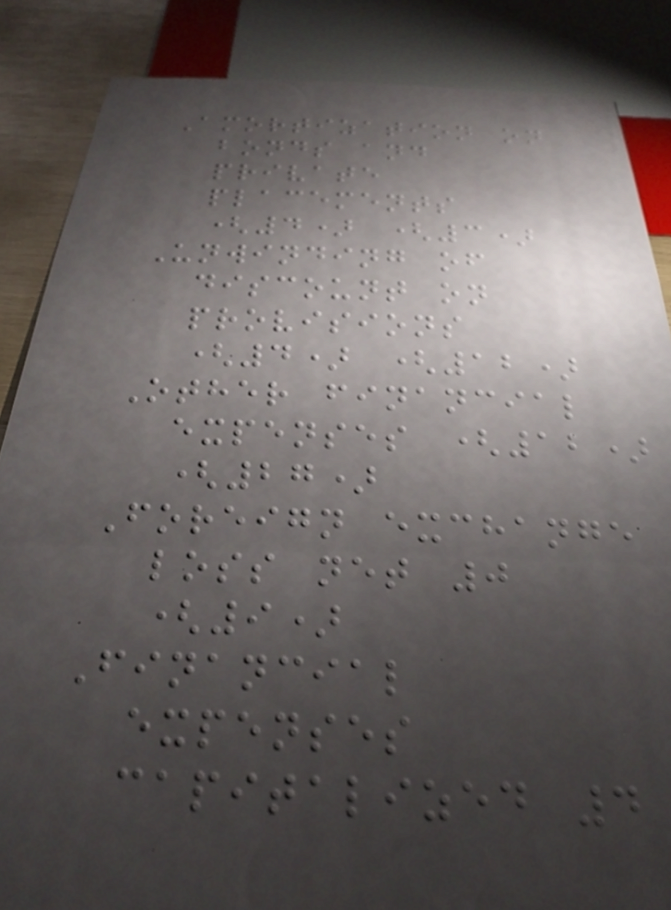Amortization on
bonds and
private
placements
(4) (3)
Unwinding of
discount on
provisions
(4) (12)
Other financial
expenses (12)
(27)
Foreign exchange
loss net 0
(9)
Financial
expenses
capitalized 4
